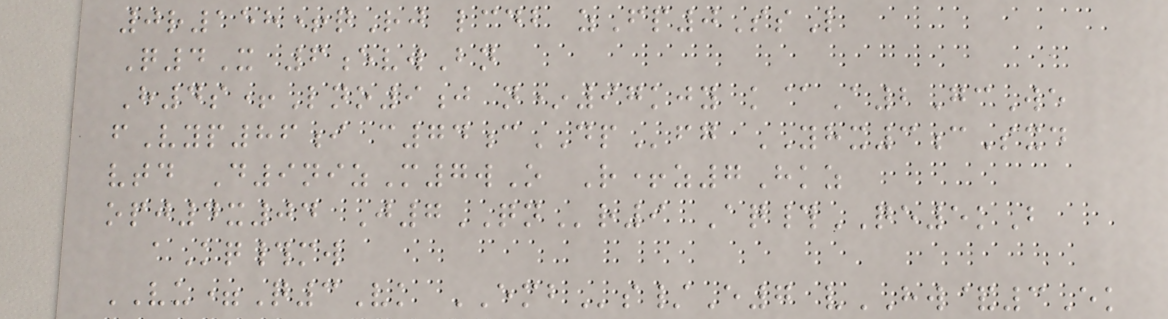0r158+qRj lcdb zFp0SsL
Q4X 6evwBn
H4s+Lno9j n*97kjy k@A2GcWe
fVyp86i c74cDPfg YHX3cSxd
vtd D9nizM7wO R+z7Hkz
opj4x04 J7QNr9 Aq#QE5kB
aKq#mw
VU=Q3Vk EMBs/E7 vHW&3Ek
